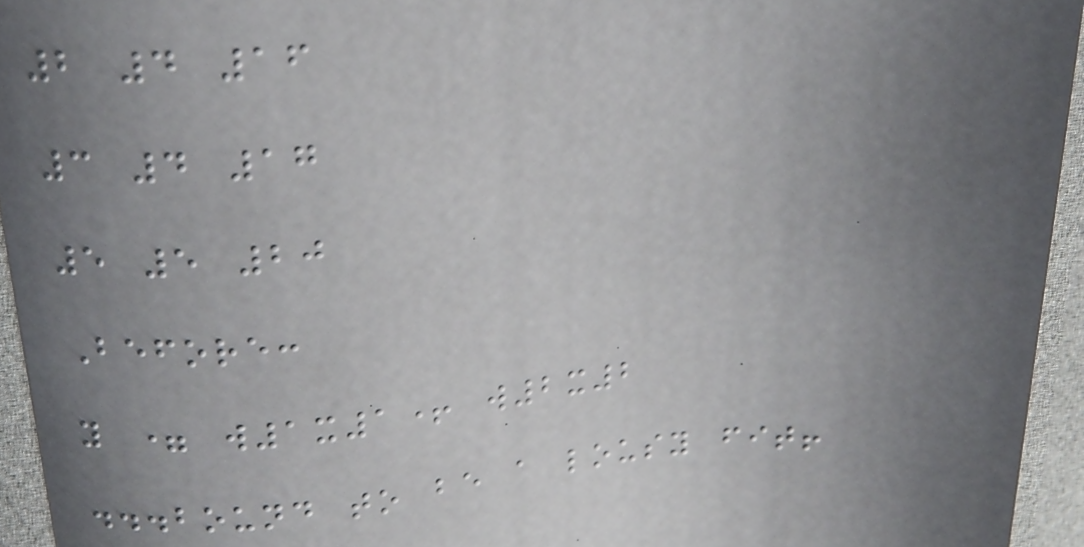2 4 16
3 4 17
5 5 20
Before:
y = w1x1+ w2x2
...bound to be a lousy fit!
